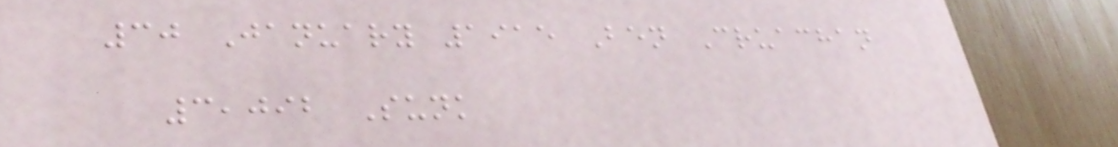30 January 1915 Ben Cruachan
3,092 Sunk
